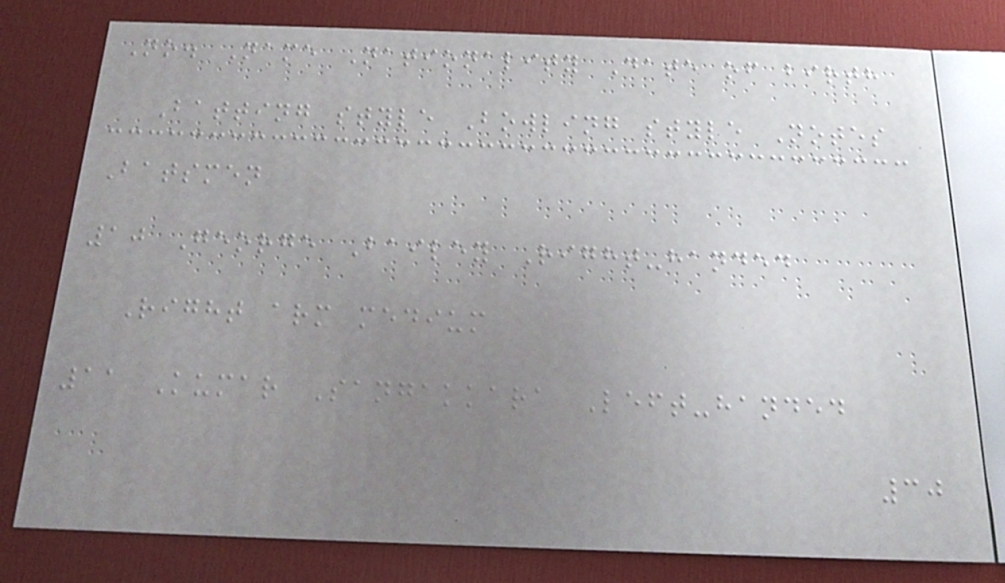No. Name Nationality Date of birth
Batting style Bowling style Notes
Batsmen
10 George Bailey Right-handed
Right arm medium
11 Kumar Sangakkara Left-handed
30
